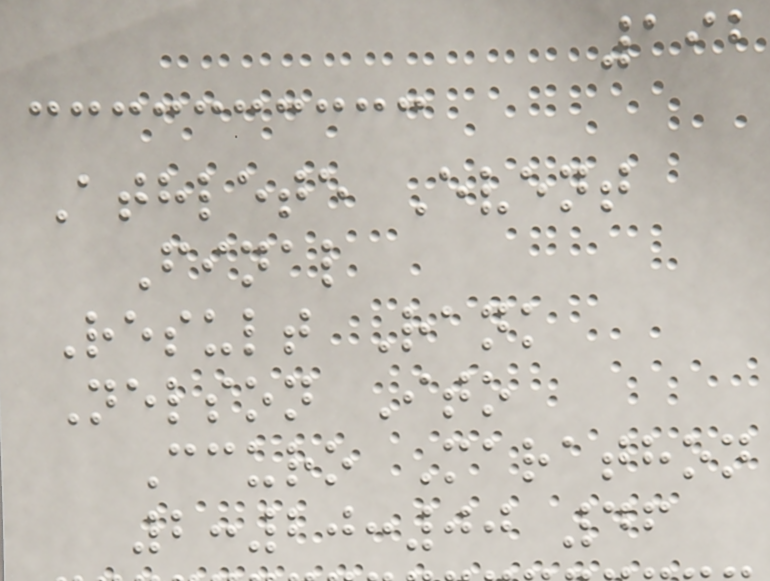192
Athlete Event
Final
Result Rank
Nelson Ito
Ccuro Marathon
2:20:00 46
